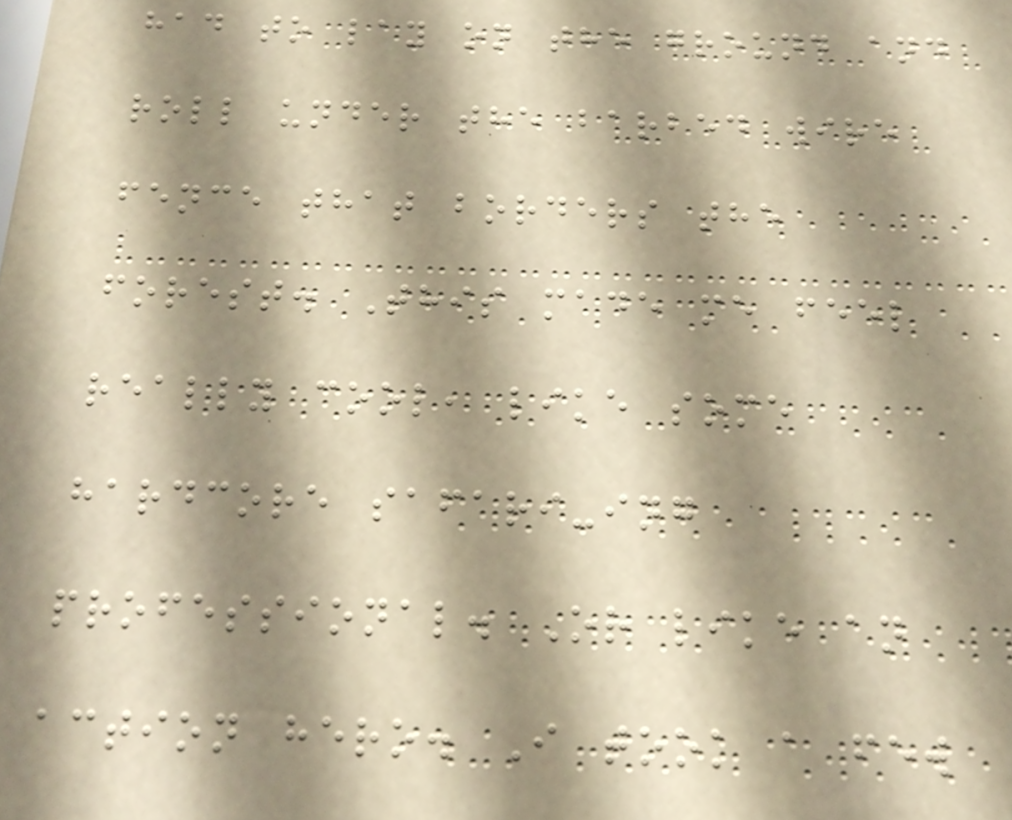had to lay on the ground and
roll under the barbed wire
fence that borders the
forest. This made me feel
really cool, like some
hardcore safari-ing
professional. Or like an
action hero. I took a few
